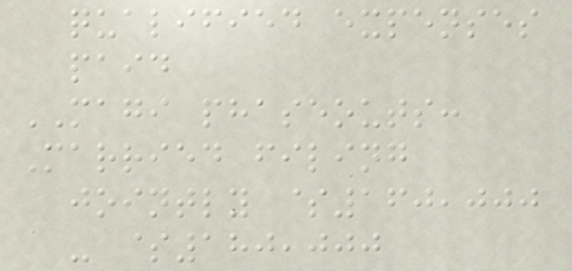qualified expenses
paid
MAGI phaseouts:
Married filing
jointly $160,000
- $180,000
